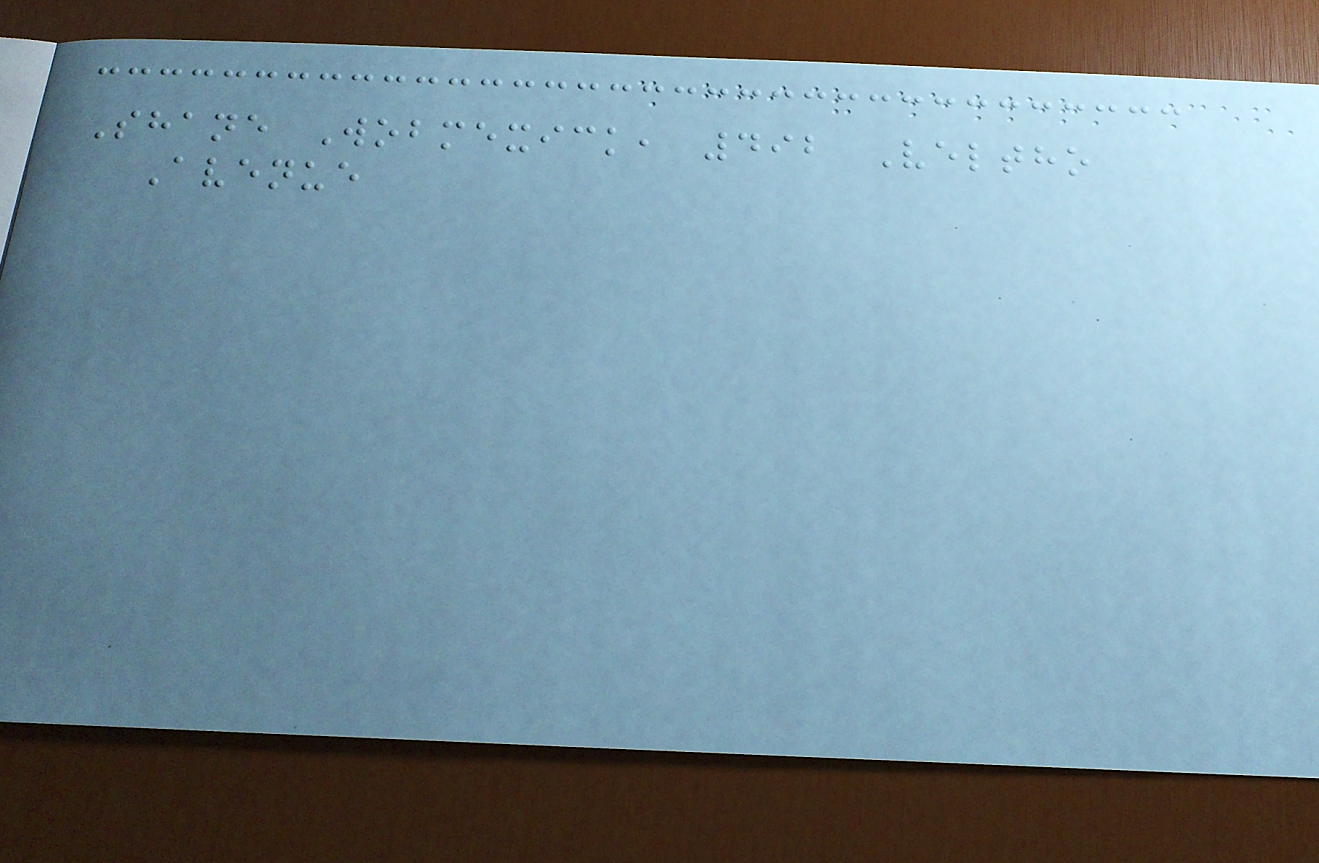Shane Wobmexick, 492 Veltho
Avenue
